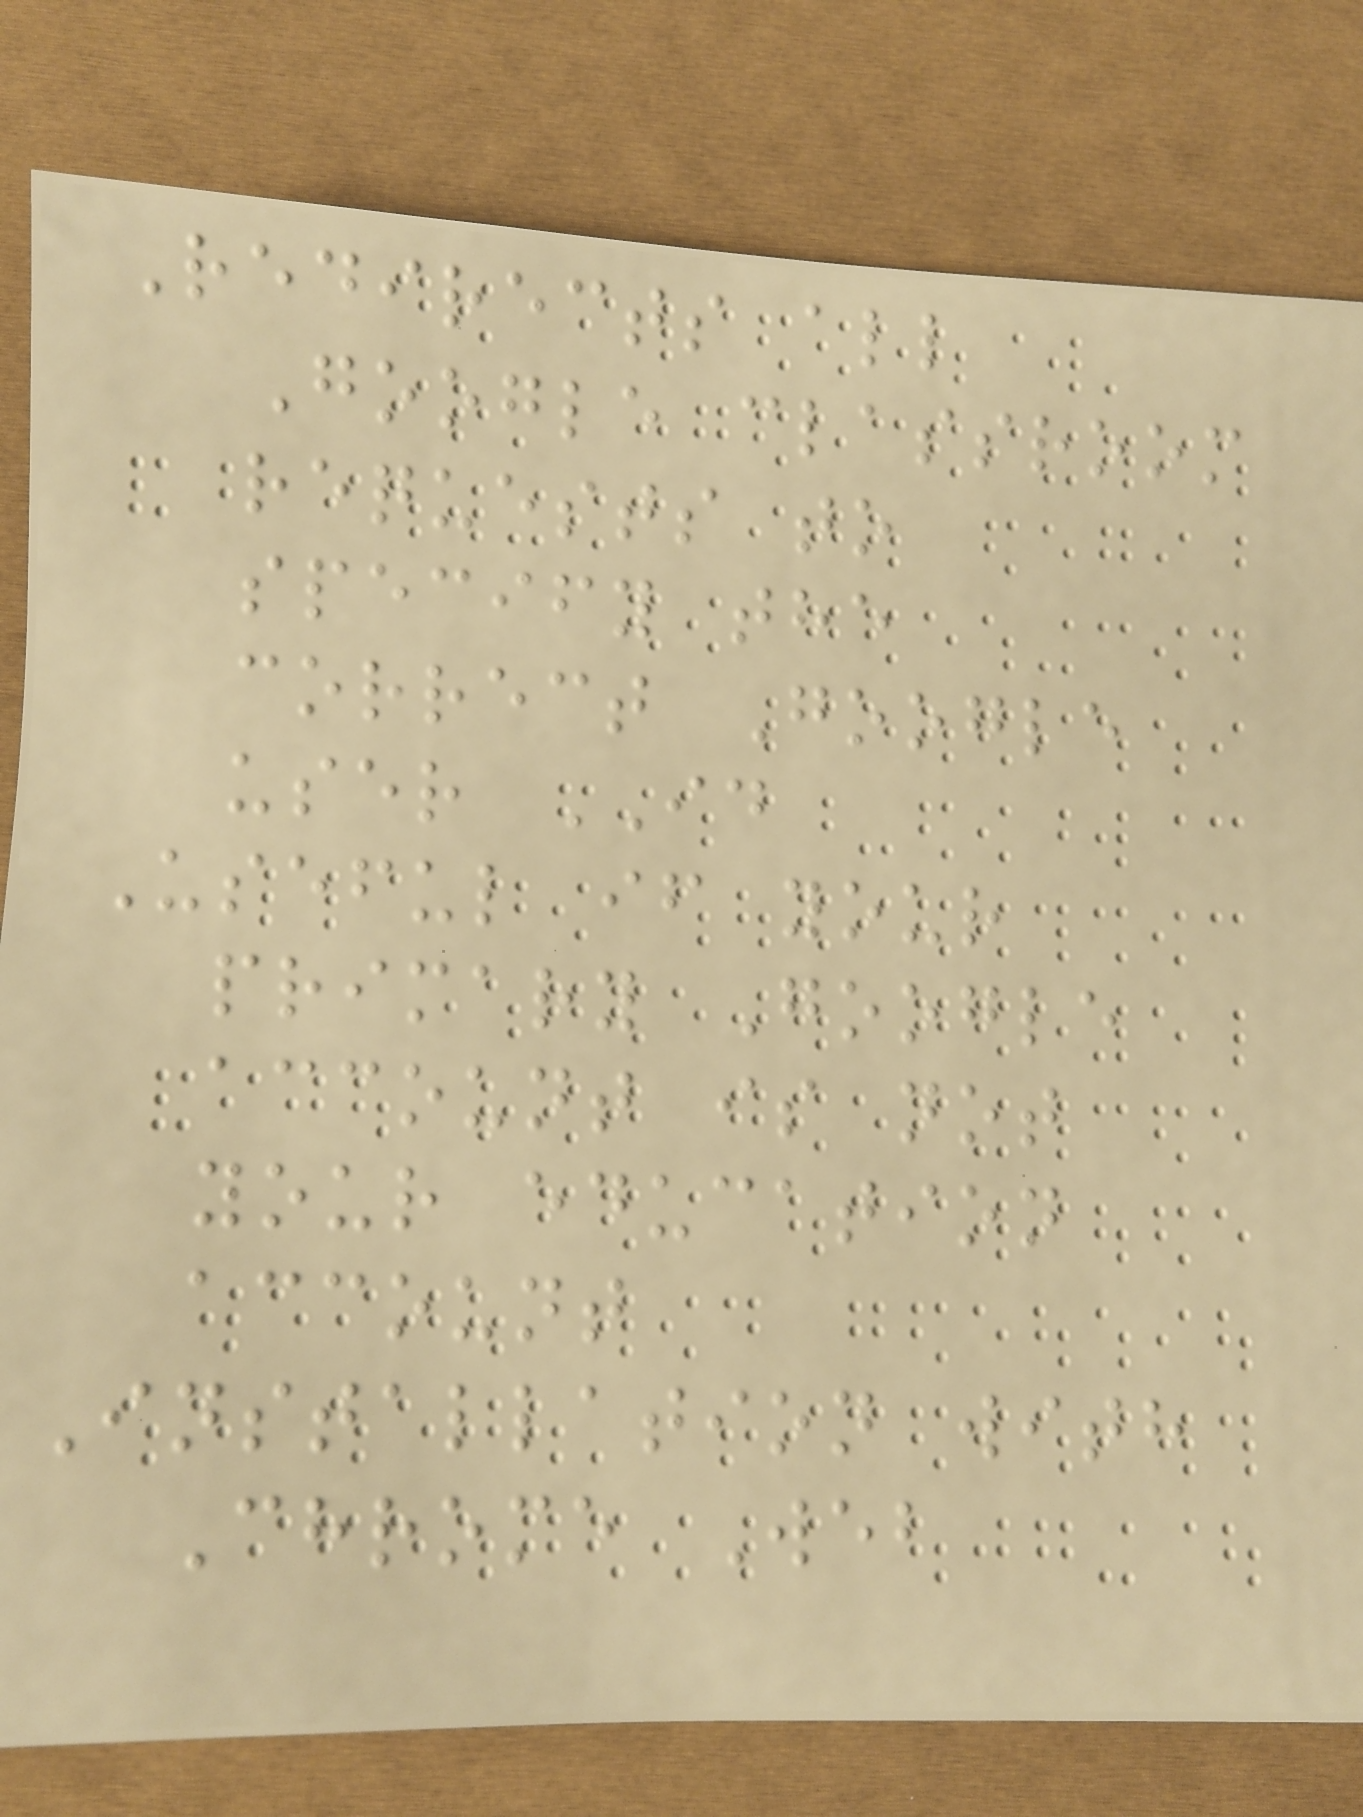Redirects all
Google classroom
requests to
specify the
correct Google
user ID
Useful if your
primary Google
account is not
your education
account
Installation with
Chrome Web
